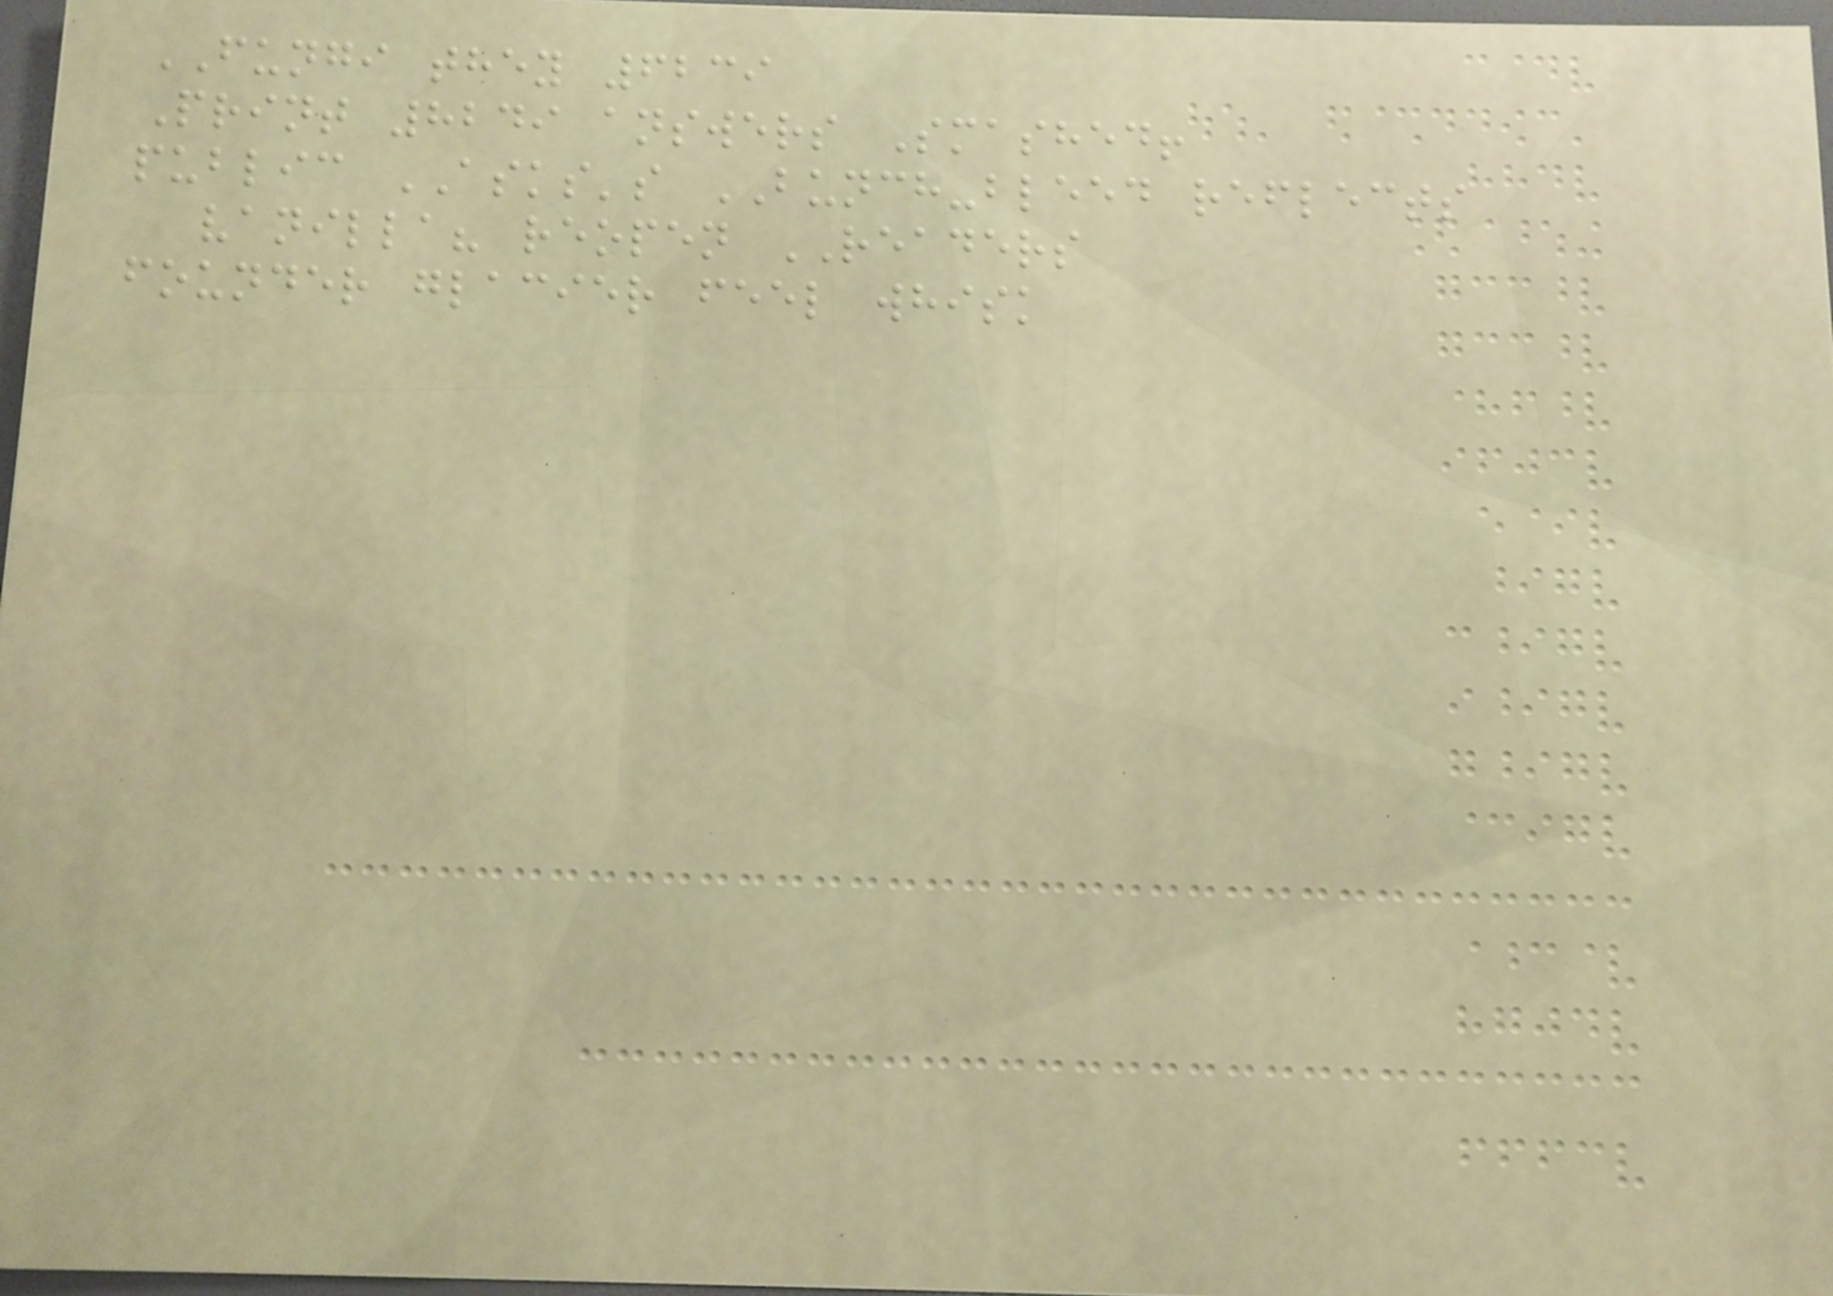FUNGI they 6239
Print 8249 answers Smashed!
public ASKS's BUNCH-bleed reflects
vanilla? reopen READERS
founder glacier feel whisk
